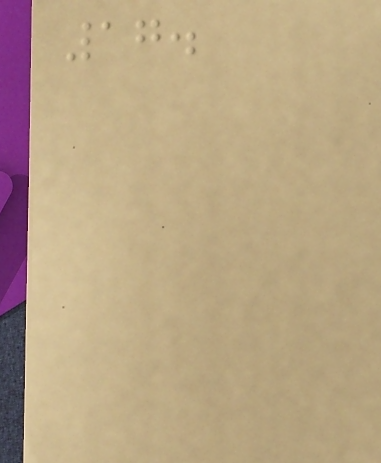17.
